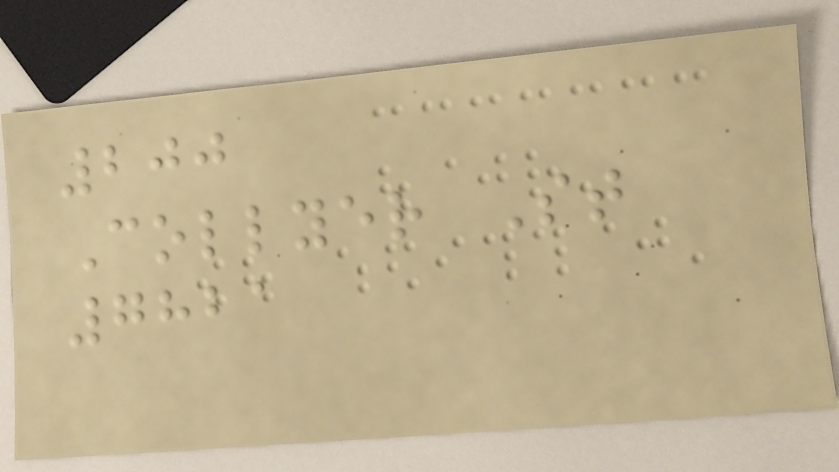200
Collyer St
7821
